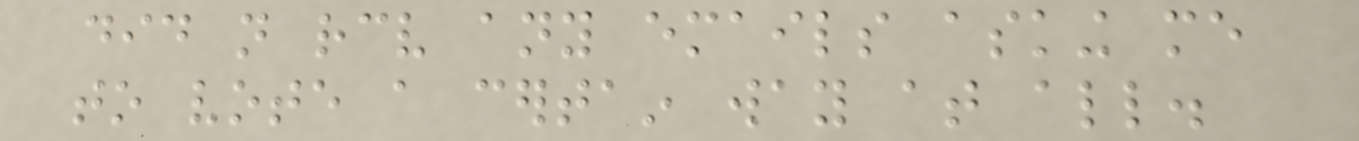did not receive any emails asking me
to vote a certain way at all.
